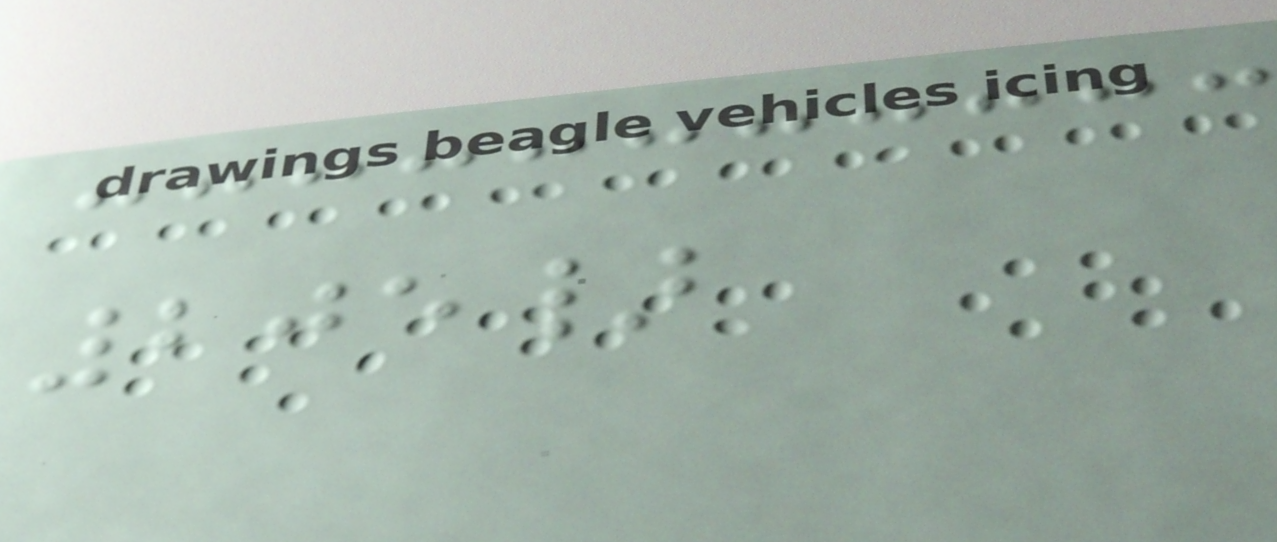205}
